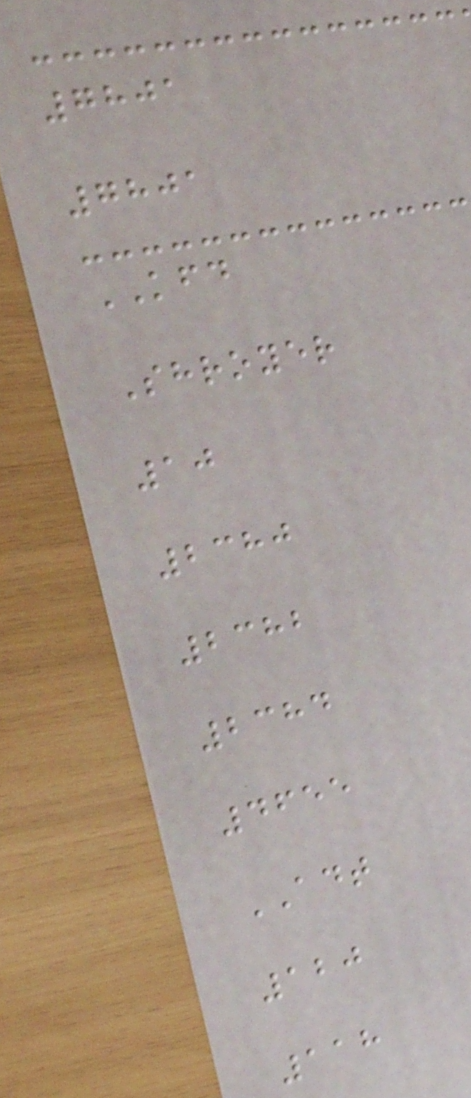7801
7801
KFD
Shroyer
10
2380
2382
2384
4655
ADT
120
118
